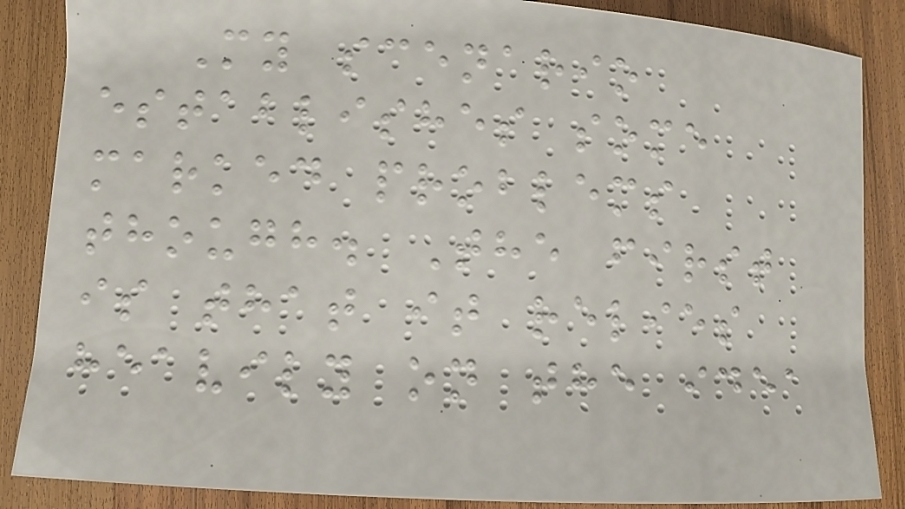My scenario
establishes some
marked problems
though. The first
is that it relies
heavily on the idea
